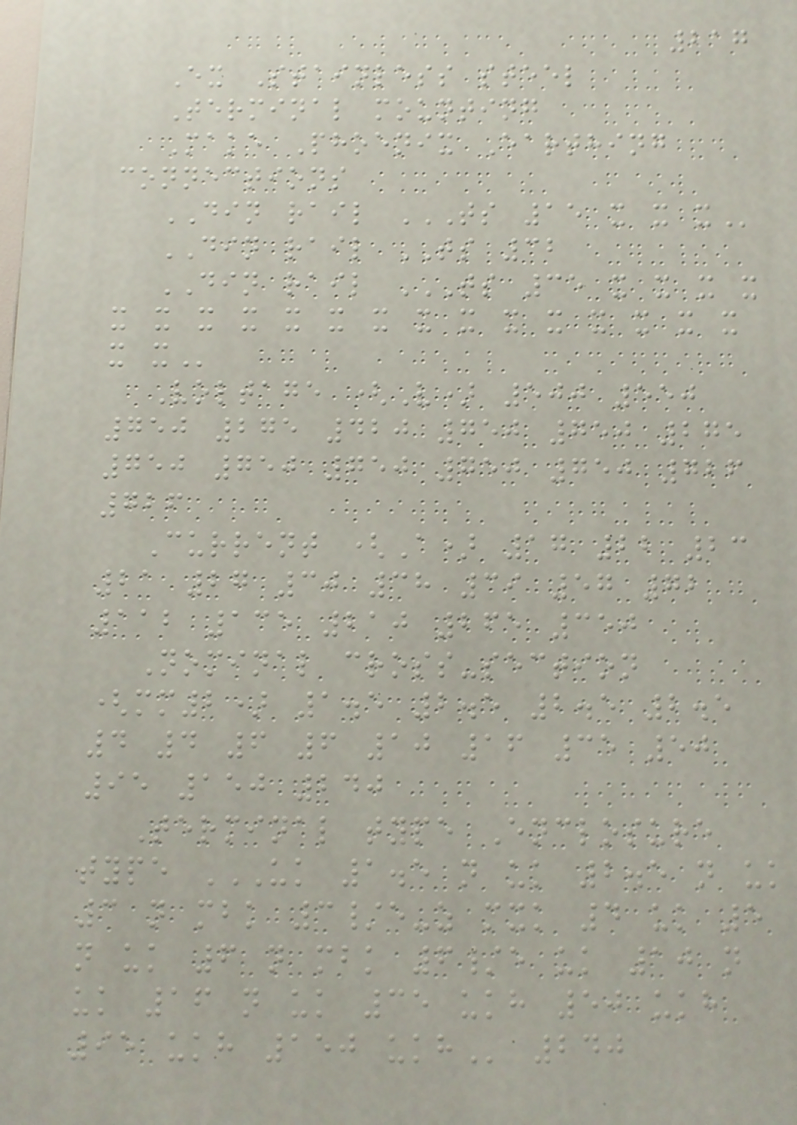217
Ex Stainless steel
Terminal mounting
Make Phoenix Earthing
connections
DIN rail TS 15 X X X
DIN rail TS 32
DIN rail TS 35 X X X X
X X X X X X X X X X X X X X X
X X
Voltage (V) 500 550
750 275 420 750 750 275
750 750 750 750 750 726
726
Current (A) 17 22 23
21 27 30 38 39 57 72
112 135 210 265 350
Nominal cross-section
(mm2) 1.5 2.5 2.5 2.5
4 4 6 6 10 16 35 50
95 150 240
Terminal type Enclosure
type UK 1.5 N UK 2.5 N UK
3 N MBK 3/E-Z MXK 4 UK 5
N UK 6 N MBK 6/E UK 10 N
UK 16 N UK 35 UKH 50 UKH
95 UKH 150 UKH 240
